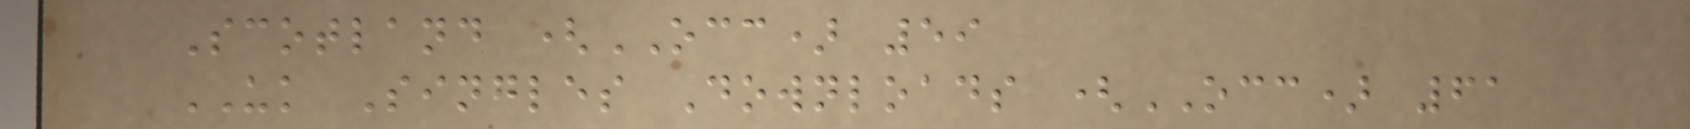Scotland (OCC) 59
UK Singles Downloads (OCC) 61
